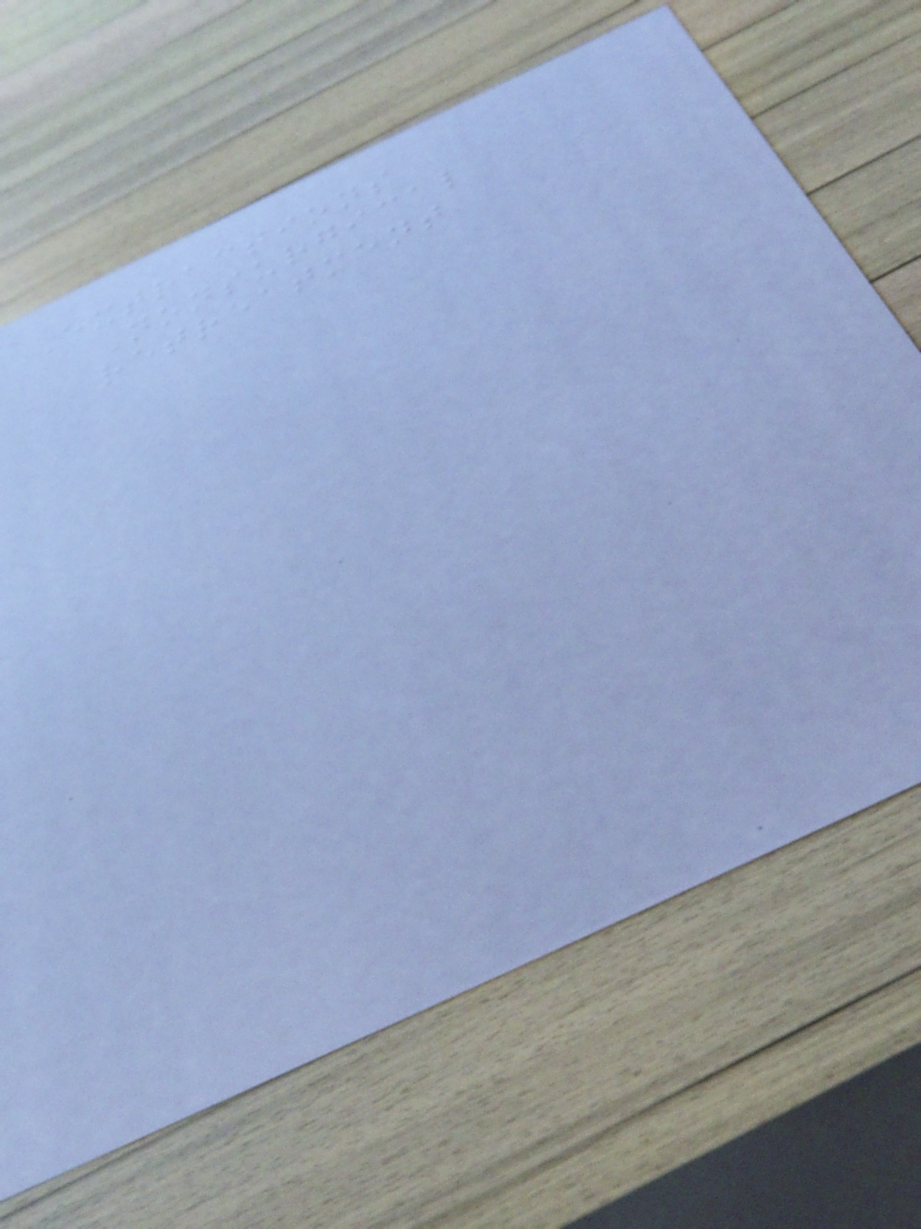Extractions
Nonsurgical
retreatment
